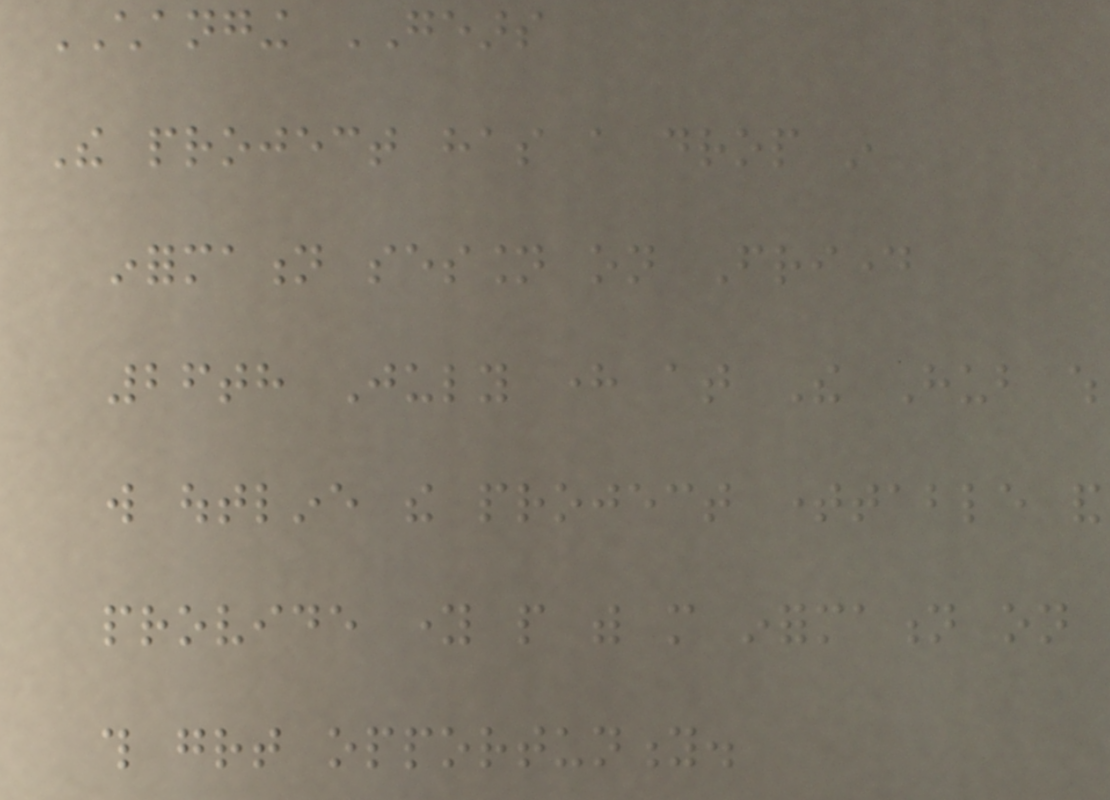CHANGING GEARS
The project has a drop in
information session on Friday
26th July here at The Hub which
will outline the project timetable and
provide young people with more information on
this great opportunity.
